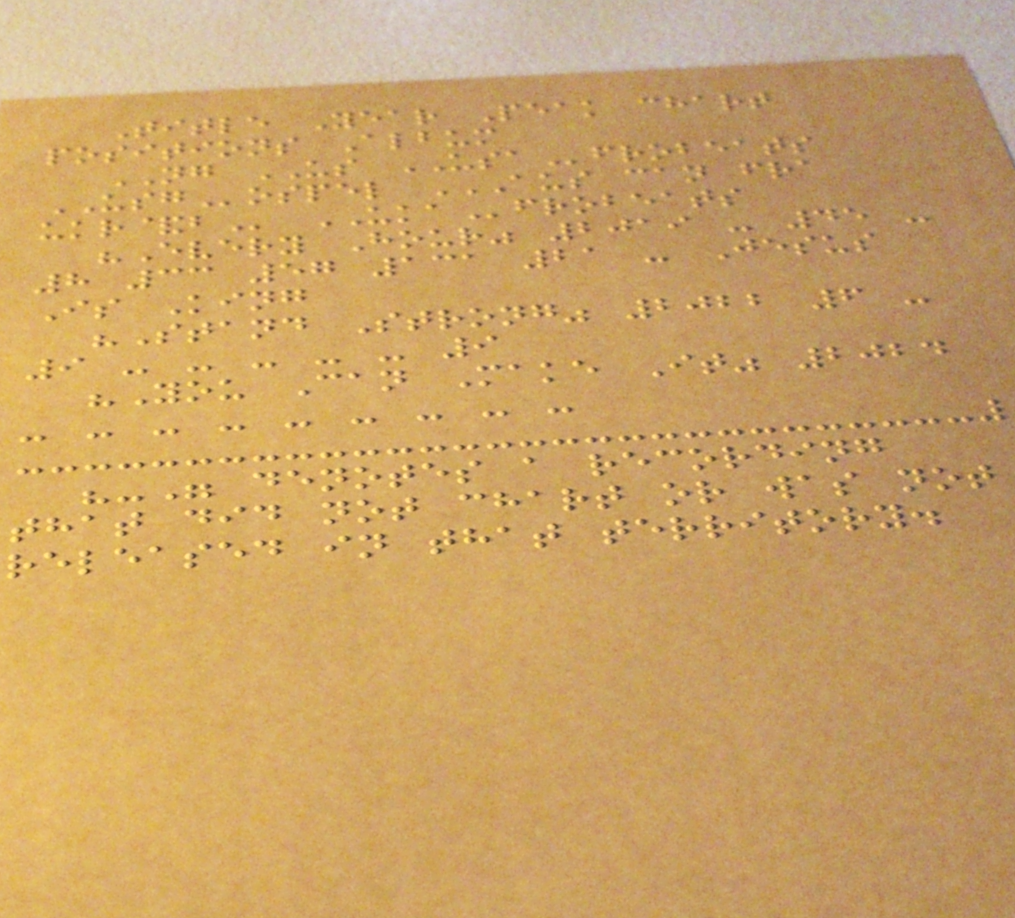Title Year Peak chart
positions Album
NG US USAfrobeats
USGospel AUS CAN FRA
UKR&B UKAfrobeats
"Every Hour" 2019 - 45 -
8 33 57 131 21 - Jesus
Is King
"Stand Strong" 2022 6 -
9 - - - - - 9
"You Can Make It" 2024
- - - - - - - - -
"-" denotes a recording
that did not chart or was not
released in that territory.
